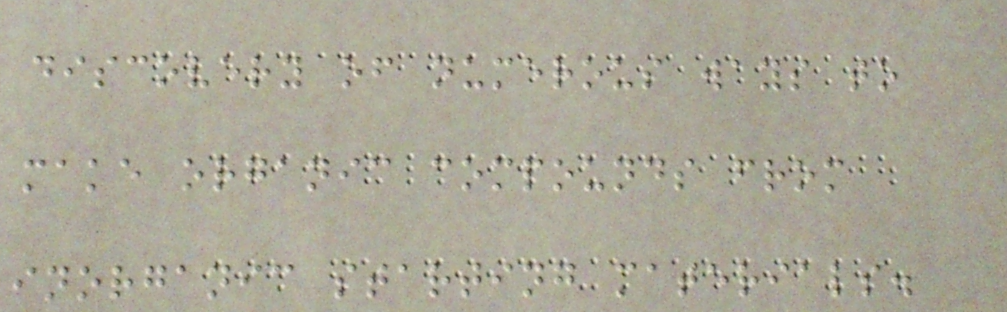discovery of numerous ways to
make organic compounds from
inorganic starting materials.
